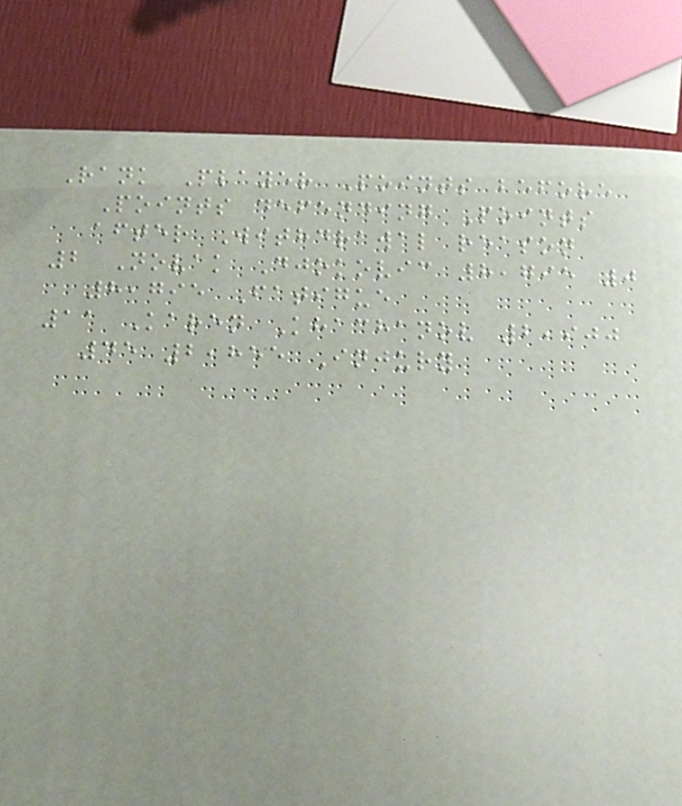Rank Player Points before
Points defending Points
after Withdrawal reason
2 Novak Djokovic 8,795 0
8,795 Fatigue
11 Karen Khachanov 2,900
45 2,855 Injury
